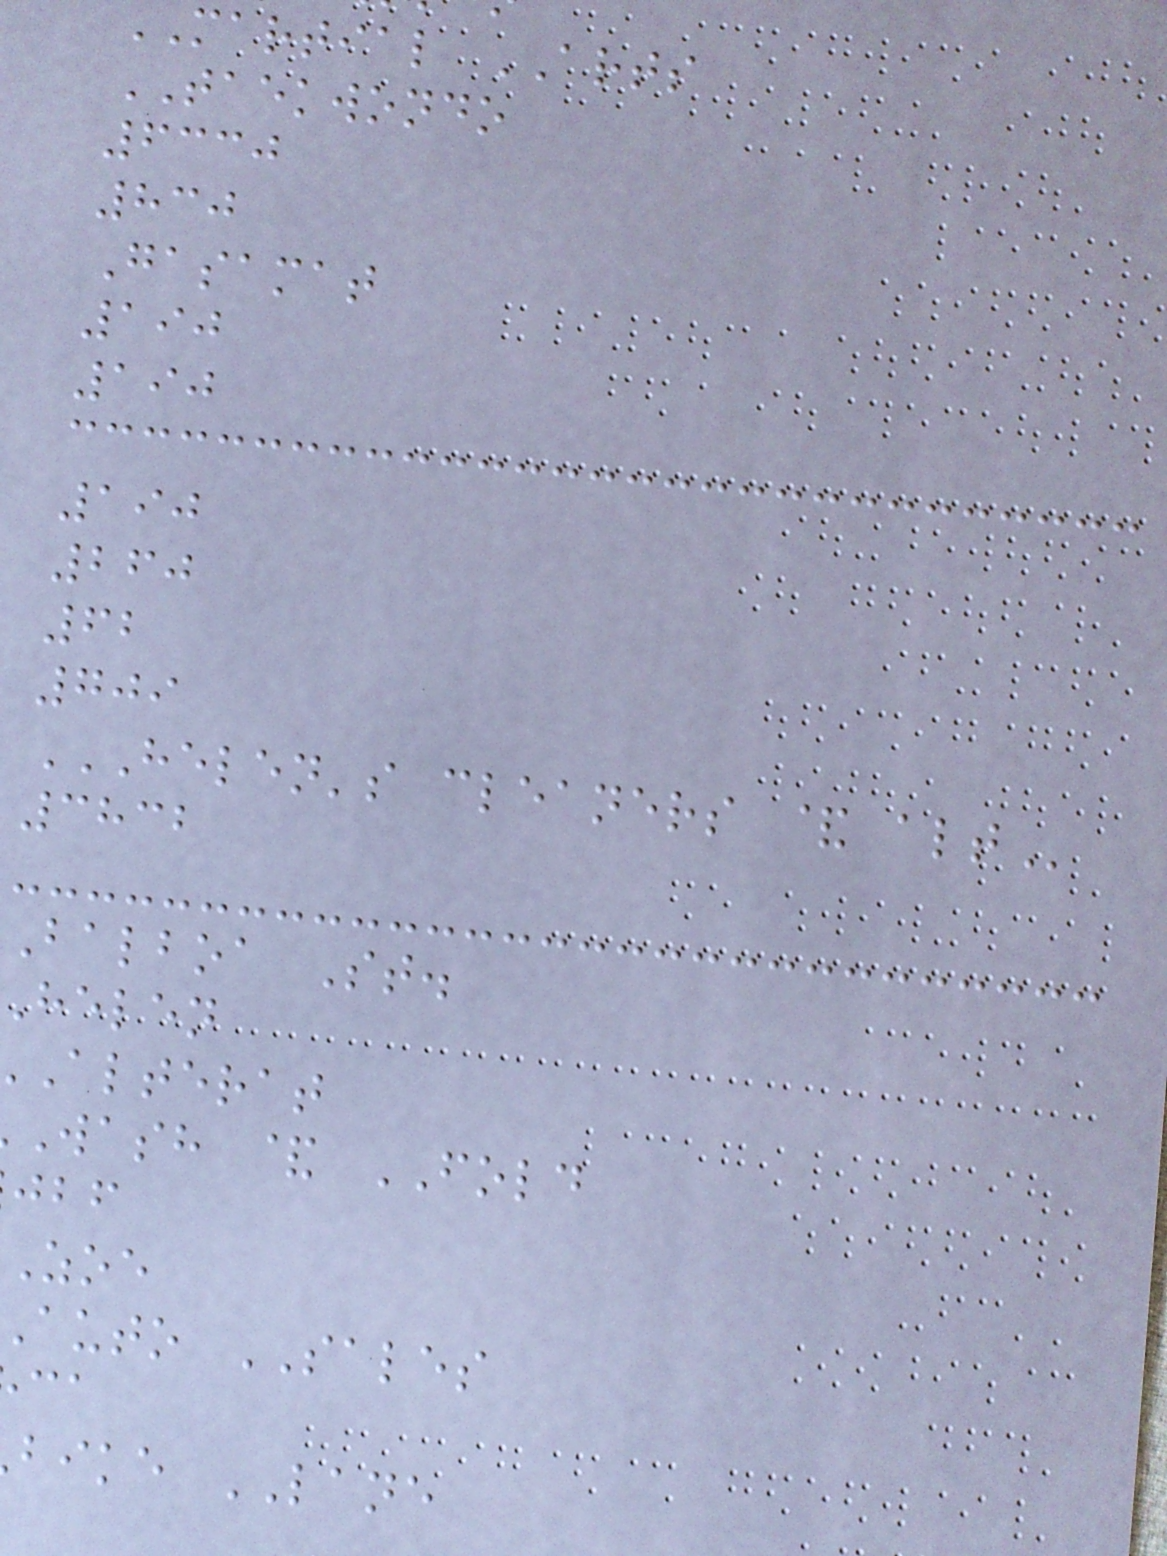martial ARTS
TAEKWONDO
6330
830
Gasamat
190
190
190
260
62
709
HELEN'S CLEANERS & ALT
3832
Balboa St.
helen
alterat
wash & FOLD
auto SALES
bike LANE
